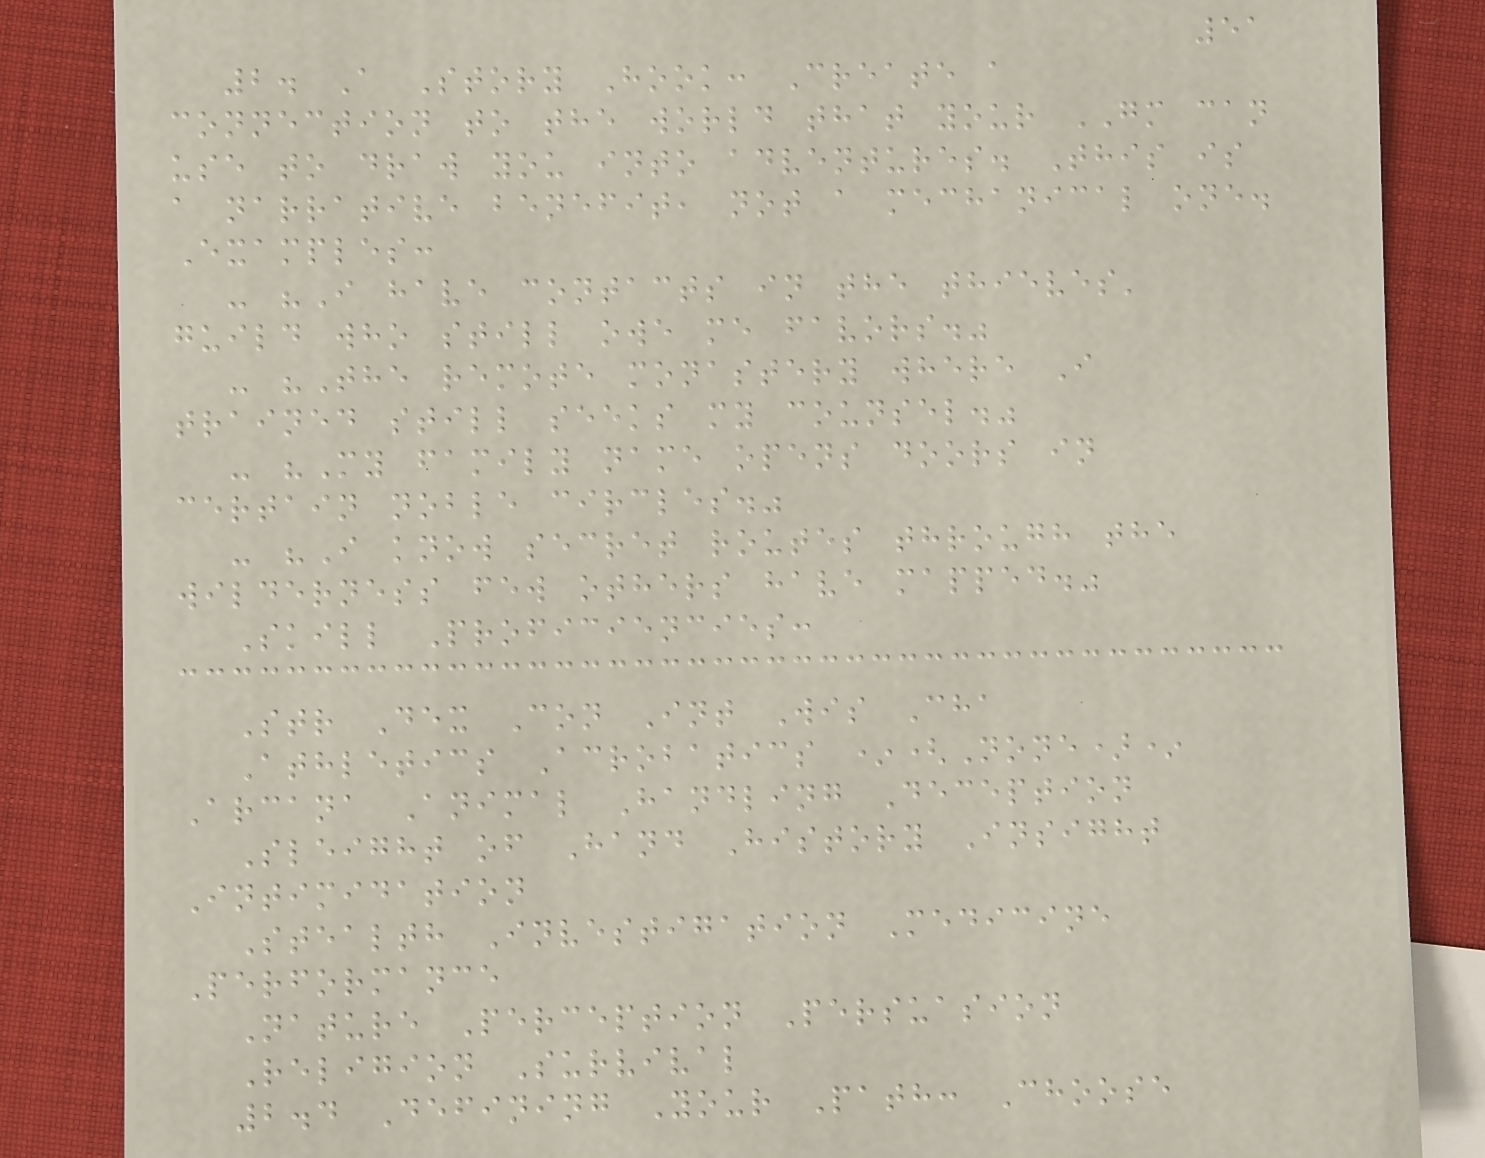51
2. A Story Hook: Create a
connection to the world that your GM can
use to draw you into adventures. This is
a narrative benefit, not a mechanical one.
Examples:
- "I have contacts in the thieves'
guild who still owe me favors."
- "The remote monastery where I
trained still seeks my counsel."
- "My family name opens doors in
certain noble circles."
- "I know secret routes through the
wilderness few others have mapped."
Skill Proficiencies:
Str Dex Con Int Wis Cha
Athletics Acrobatics *(None)*
Arcana Animal Handling Deception
Sleight of Hand History Insight
Intimidation
Stealth Investigation Medicine
Performance
Nature Perception Persuasion
Religion Survival
2.4 Defining Your Path: Choose
